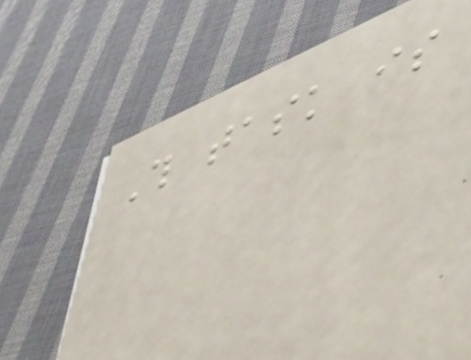This task is
